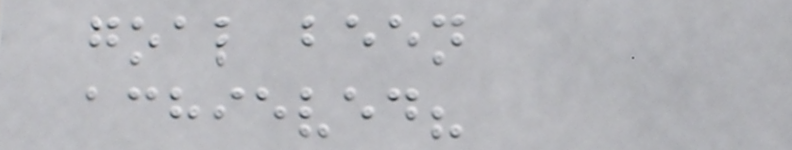goal been
achieved?
